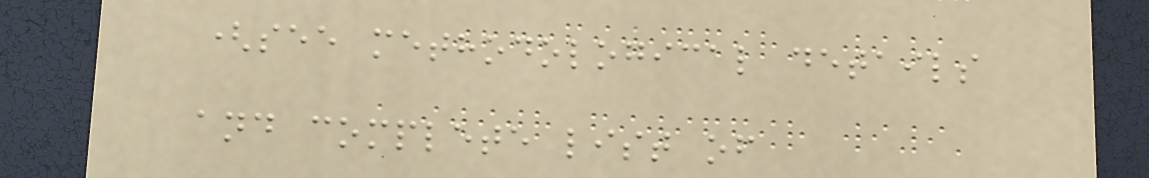(see methodological details
and complete list of
